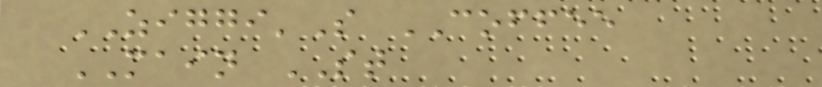ZIGGI'S COFFEE
MAIN ST
